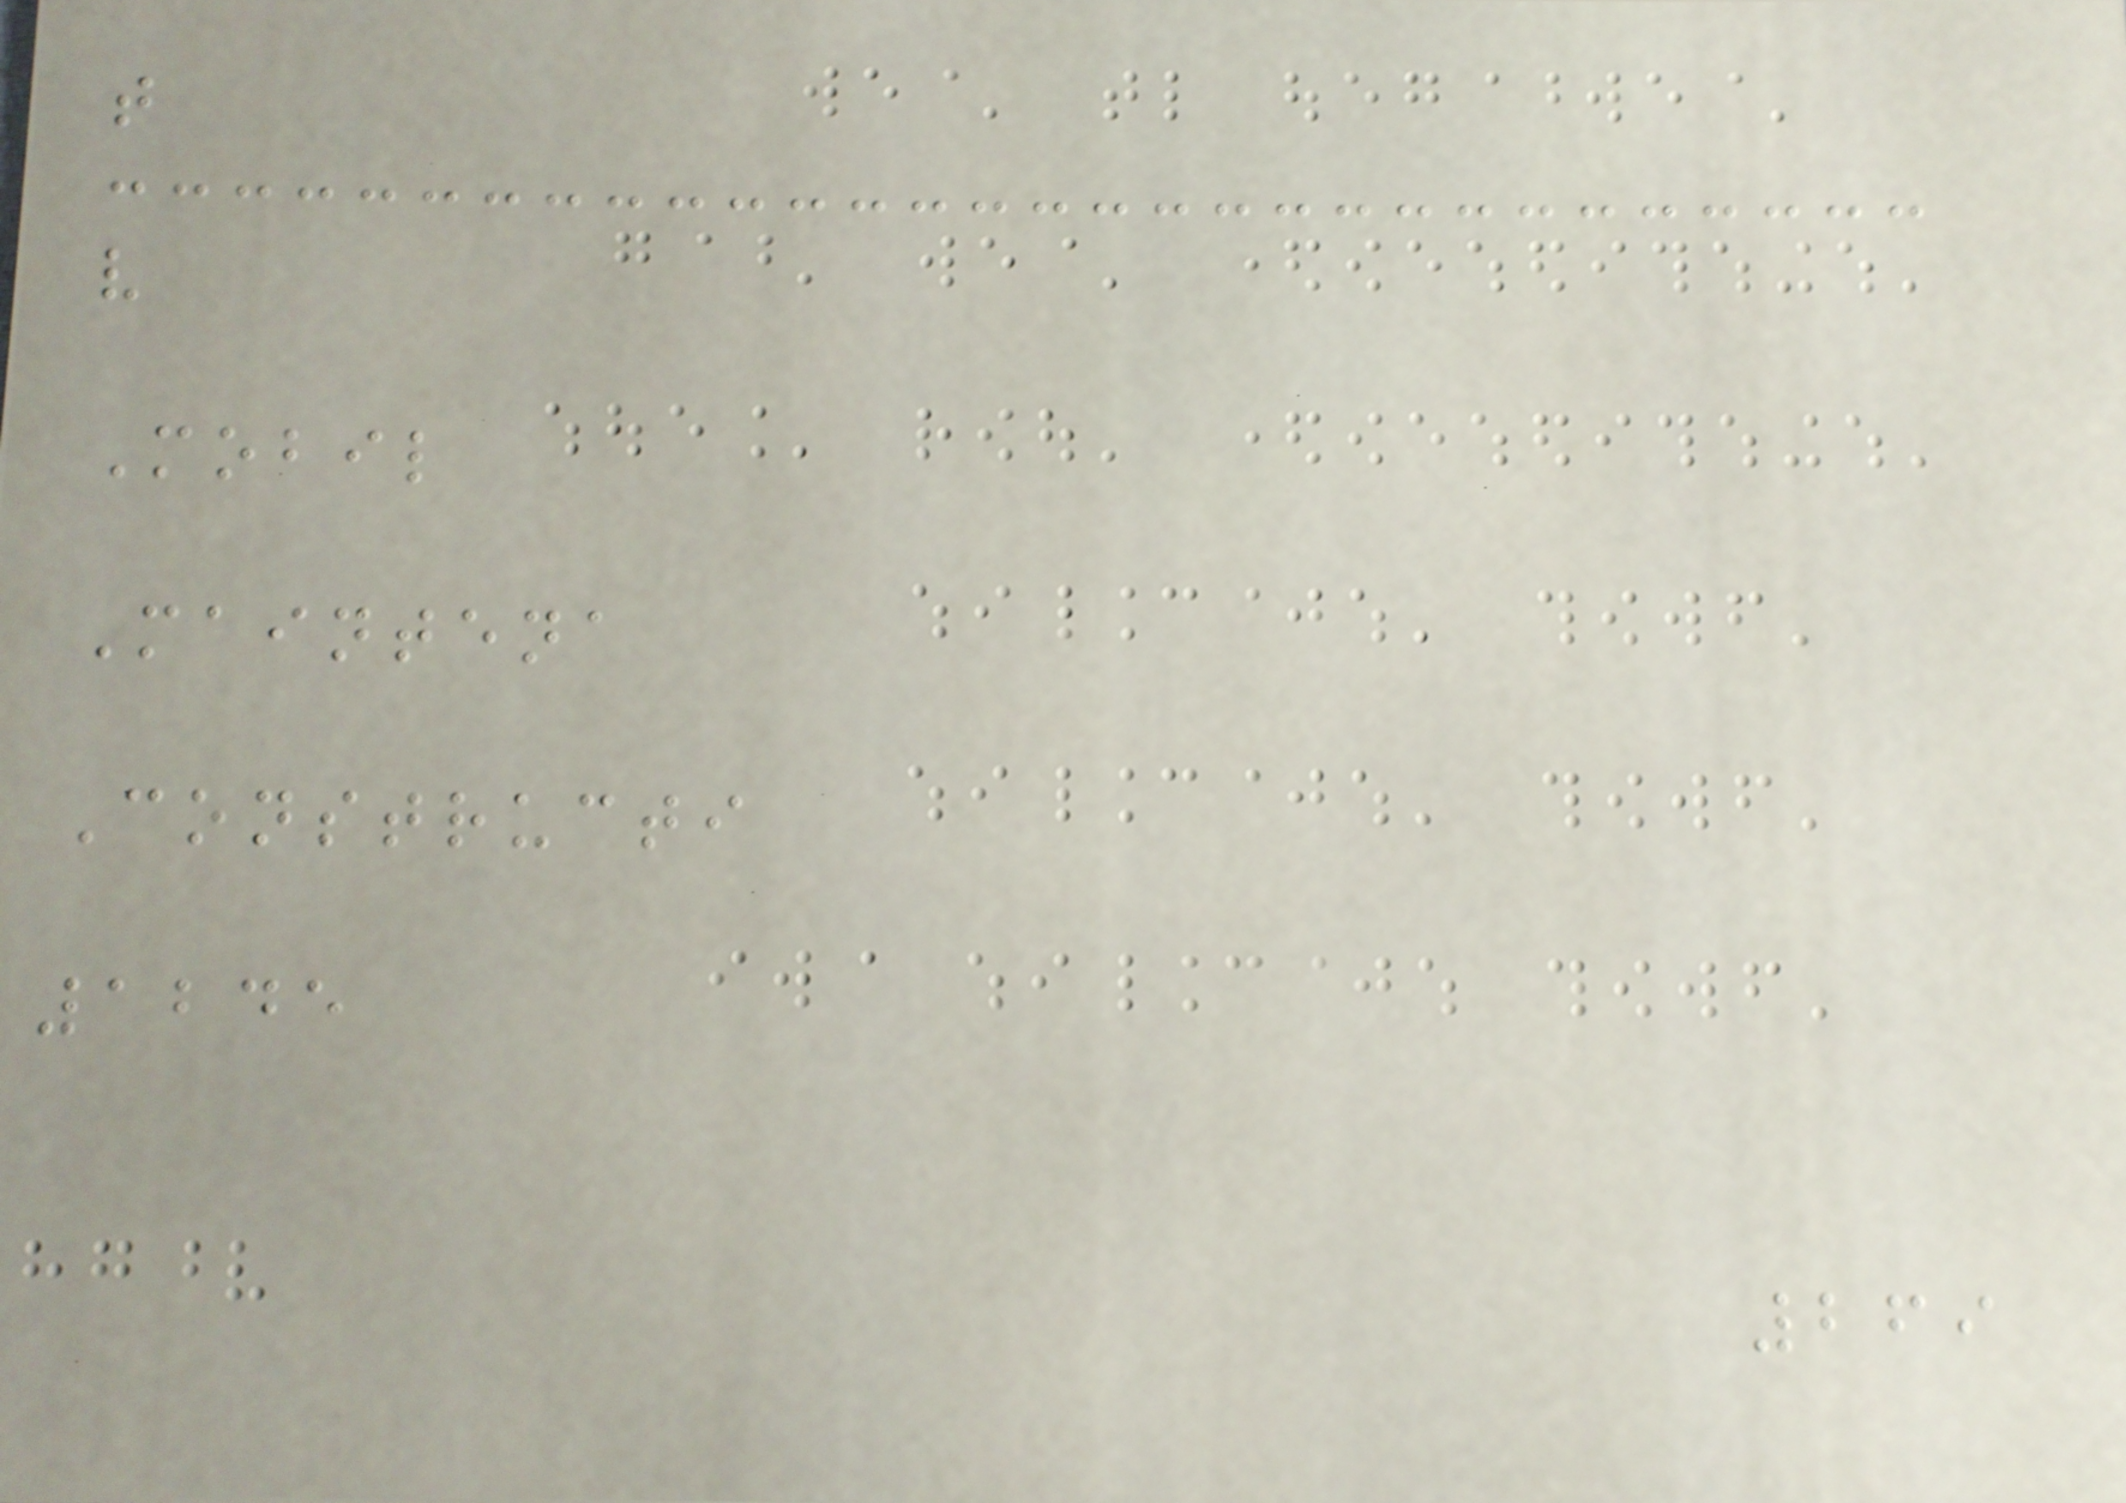t
v
Mobil
Maintena
Constructi
1245
269
